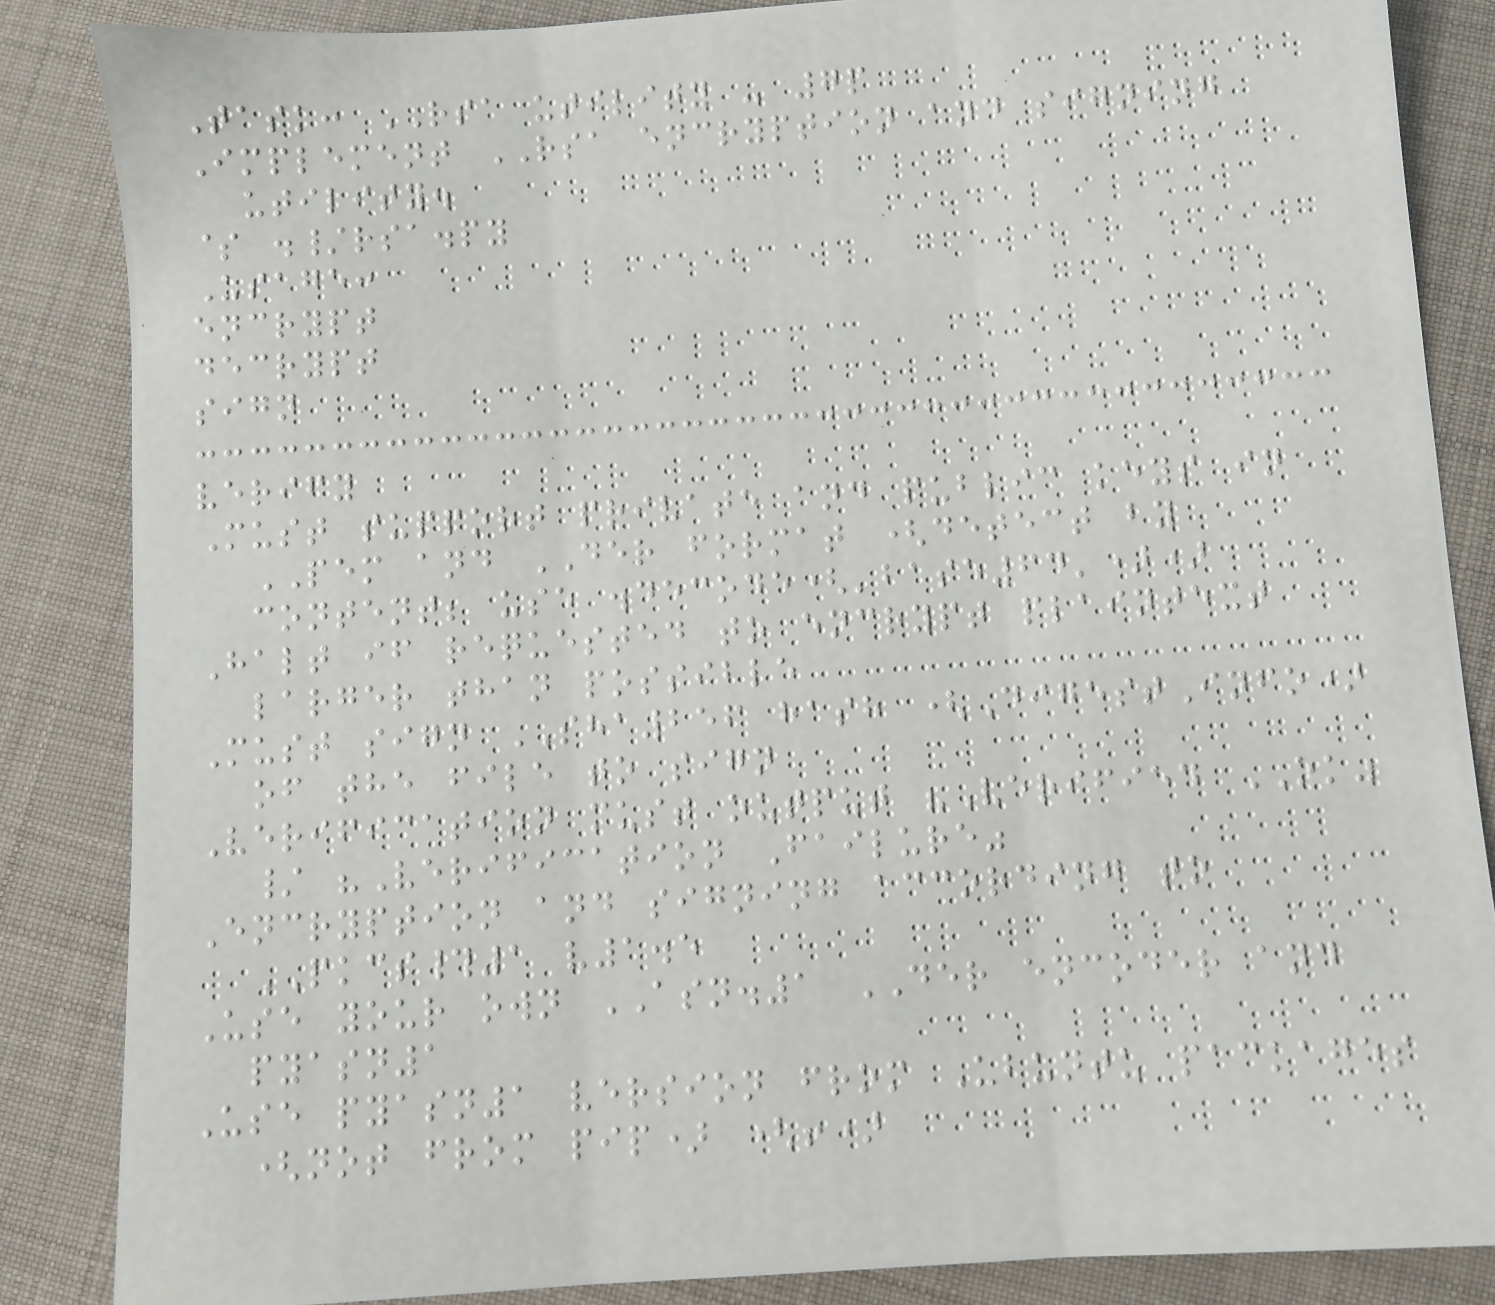Task: RSA utility - 7p
Implement RSA encryption and signing
utility.
$ ./rsa.py
Usage:
encrypt
decrypt
sign
verify
Must support private and public keys in
PEM and DER format (detect by
content; use .decode('base64'))
Halt if requested to encrypt plaintext
larger than possible
Must sign SHA256 hash (DigestInfo)
of the file to sign
Verification must output "Verified OK"
/ "Verification Failure"
Encryption and signing according to
PKCS#1 v1.5
Use your own ASN.1 DER encoder and
pyasn1
Use pyasn1 version from Ubuntu packages
(not from pip) (!)
